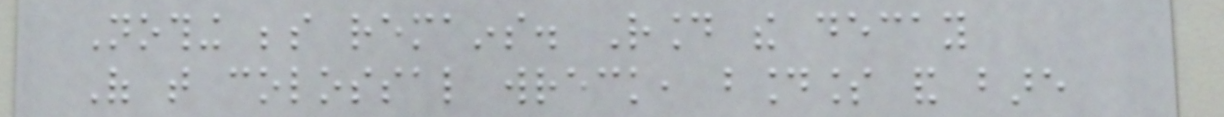Nothing beside remains. Round the decay
Of that colossal wreck, boundless and bare
